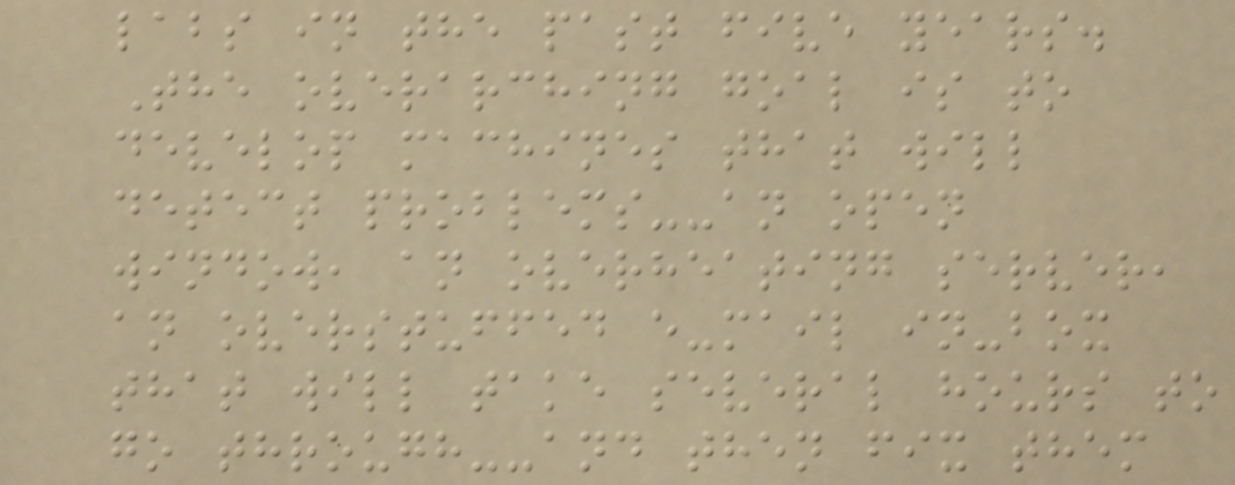labs in the past five years.
The overarching goal is to
develop machines that will
detect problems--an open
window, an overheating server,
an overstuffed e-mail in-box
that will take several hours to
go through--and then fix them
